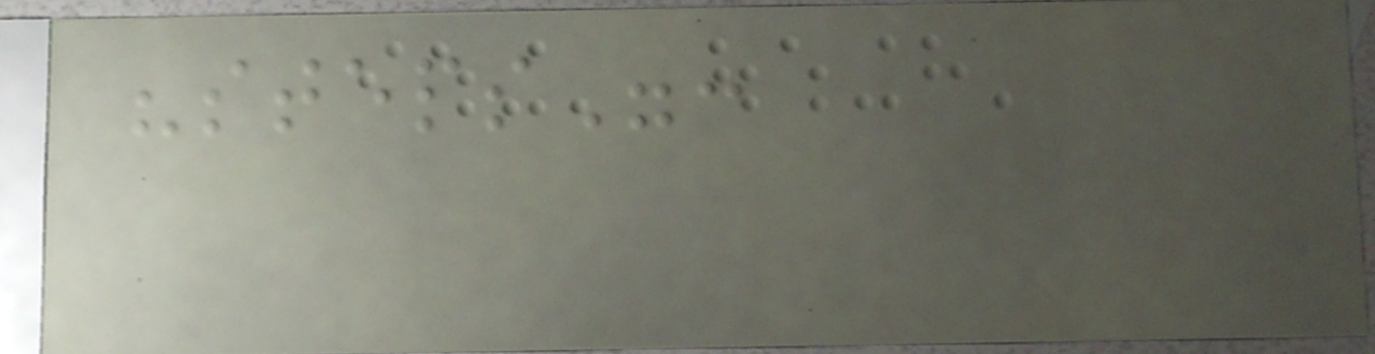"steps":
